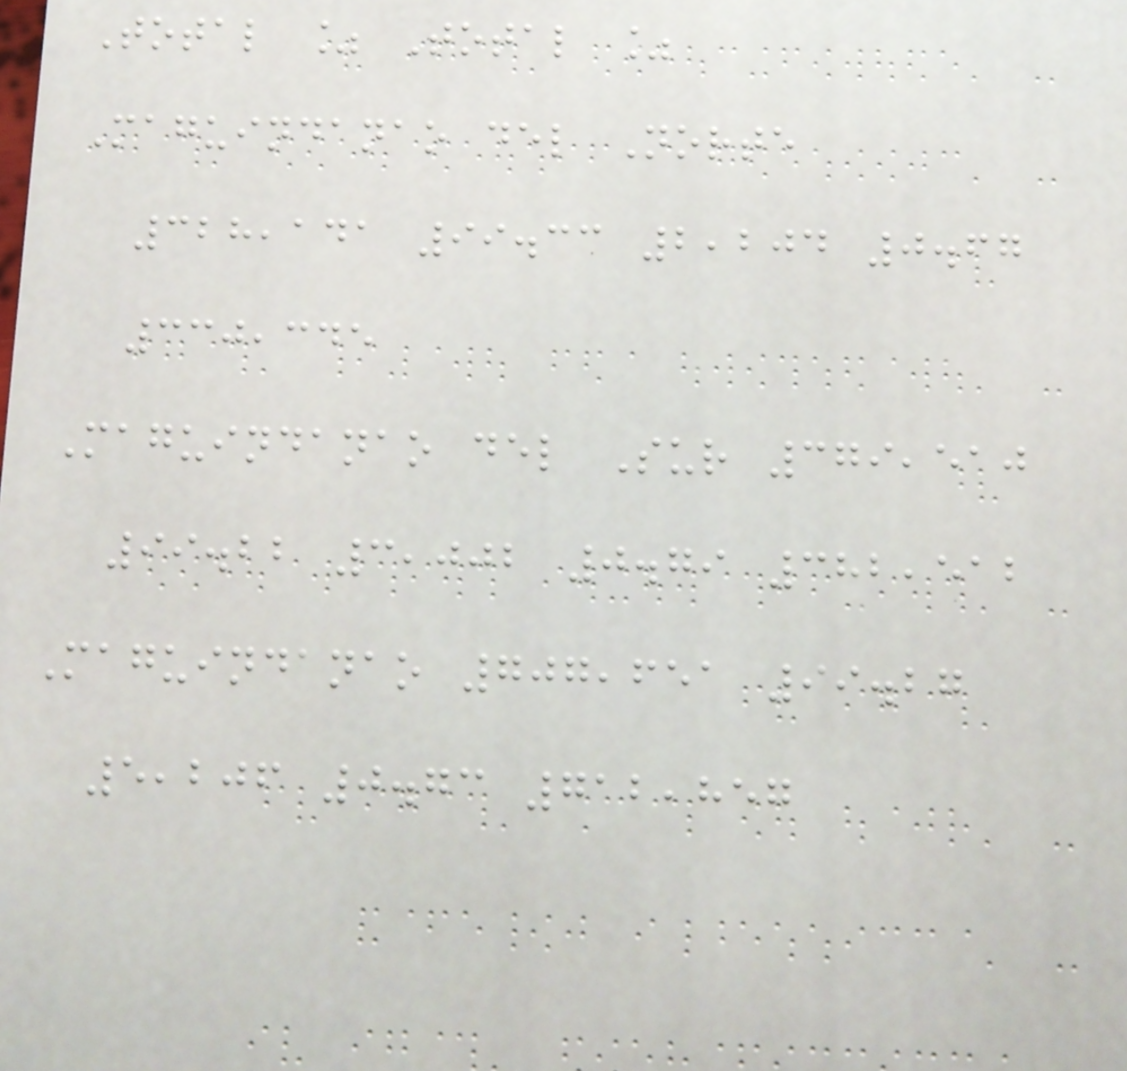Total % Total %
Maguindanao del Norte
328,141 99.33 2,204 0.67
330,345
Maguindanao del Sur 379,510
99.22 3,002 0.79 382,512
Maguindanao 707,651 99.27
5,206 0.73 712,857
